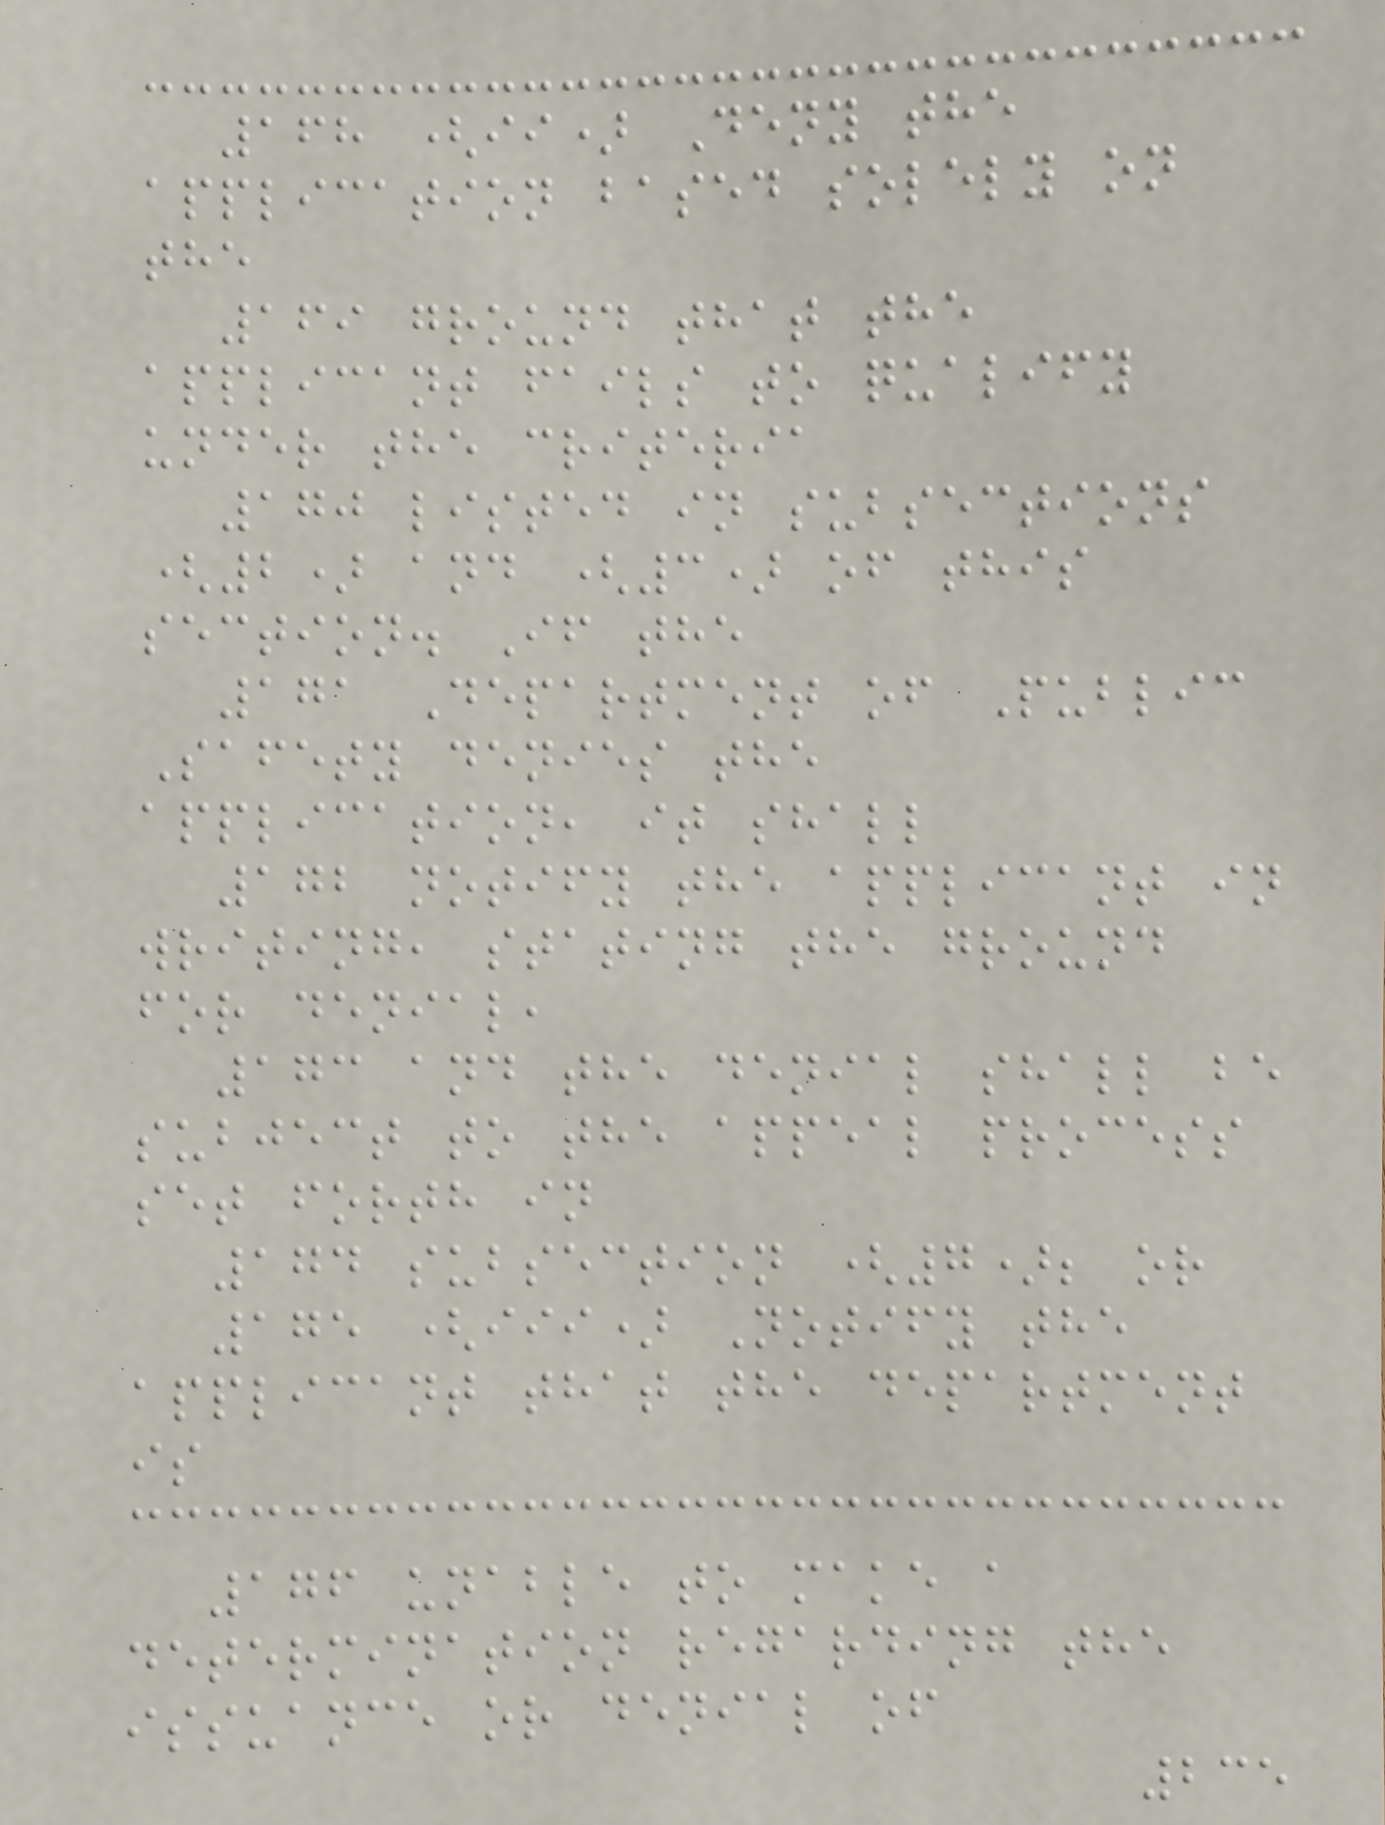168 (ii) Deny the
application based solely on
the
169 ground that the
applicant fails to qualify
under the criteria
170 listed in subsections
(2) and (3) of this
section. If the
171 Department of Public
Safety denies the
application, it shall
172 notify the applicant in
writing, stating the ground
for denial,
173 and the denial shall be
subject to the appeal process
set forth in
174 subsection (7); or
175 (iii) Notify the
applicant that the department
is
176 unable to make a
determination regarding the
issuance or denial of
235
